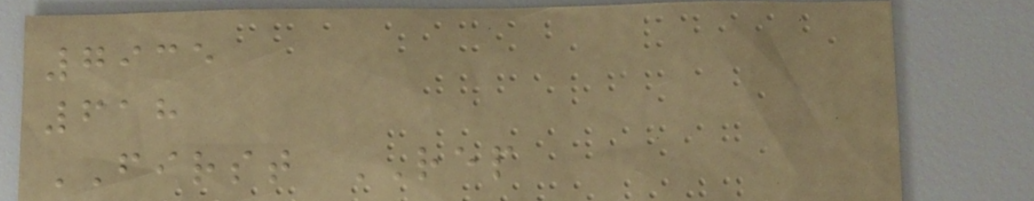7935
618
FIRST REP
